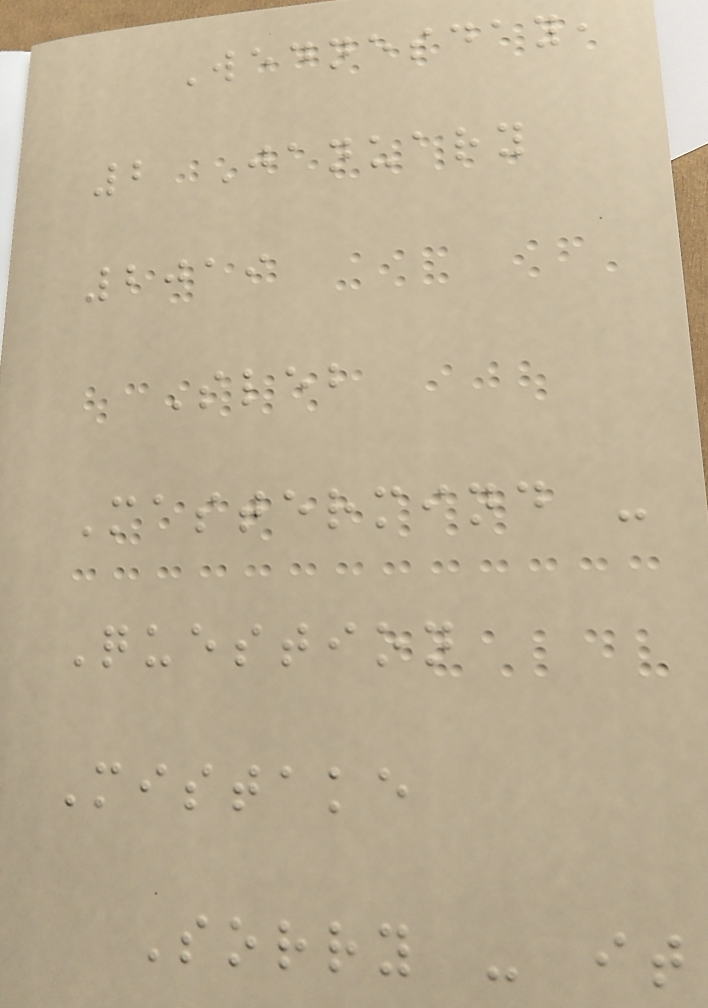Wednesday,
2 January
2019
Sleb
Mastermind -
Question
Mistake
Sorry - it
